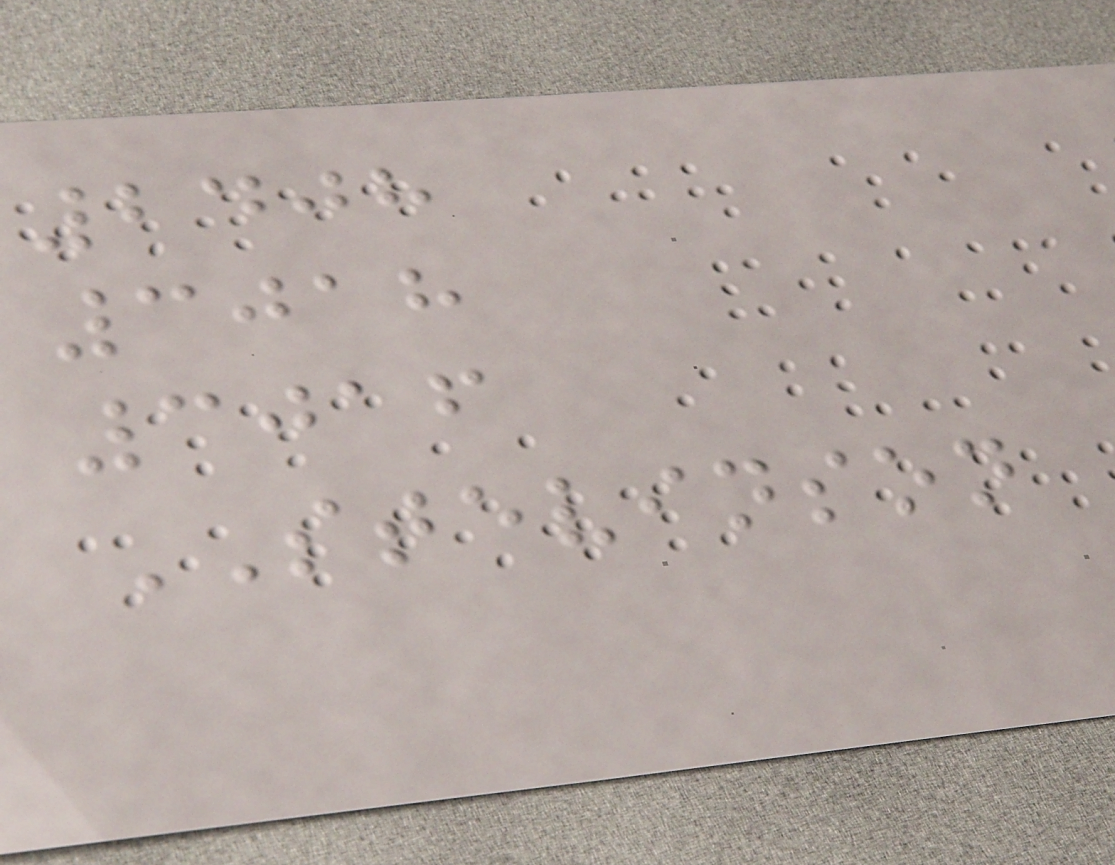2408
3018
3016
STEVINSON
